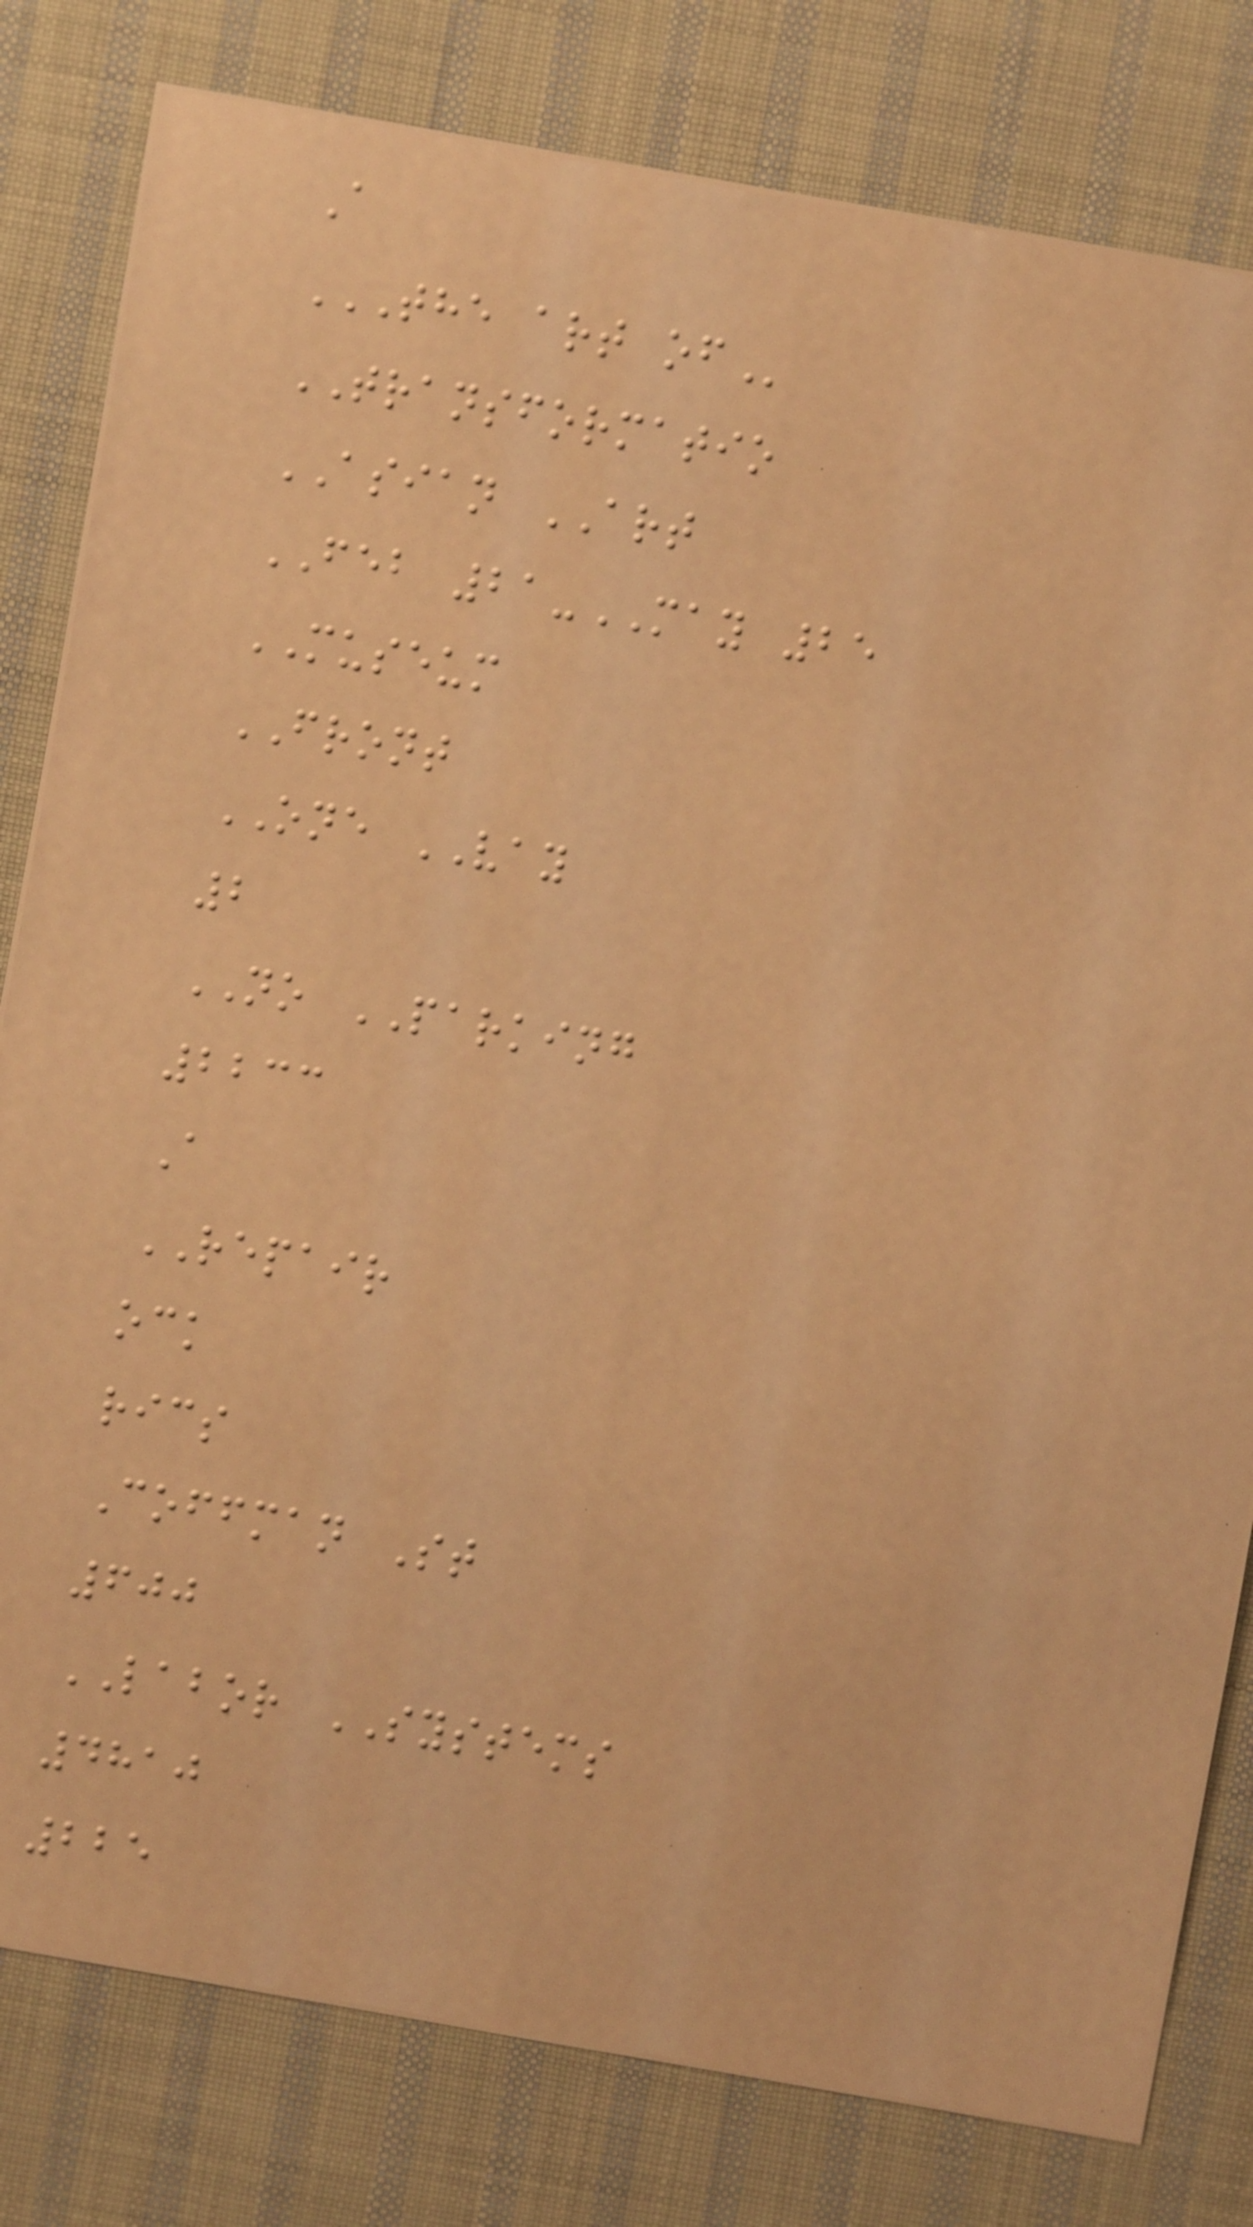A
THE ART OF
TRANSFORMATIO
ASIAN ART
FEB 21-MAY 25
MUSEUM
FRONT
ONE VAY
2
NO PARKING
2233
A
REPAIR
ock
rics
Coffman St
600
LABOR SYSTEMS
4810
225
